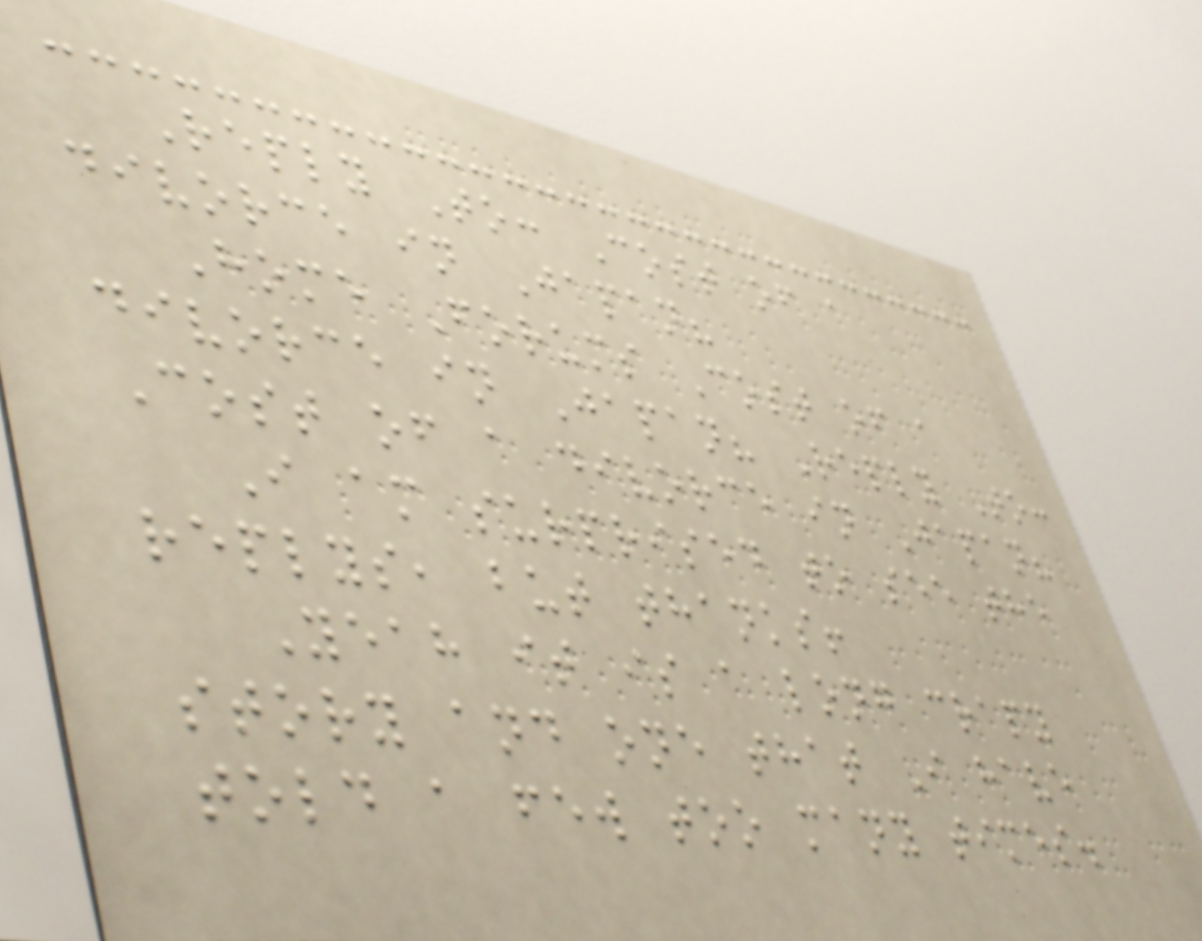Reply To: Cost of a
divorce in Japan?
Home Forums Cost of a
divorce in Japan? Reply To:
Cost of a divorce in Japan?
I am surprised to see the
replys, but thanks!
Yeah it is a long crapy
story and one that I have
told a few too many times.
